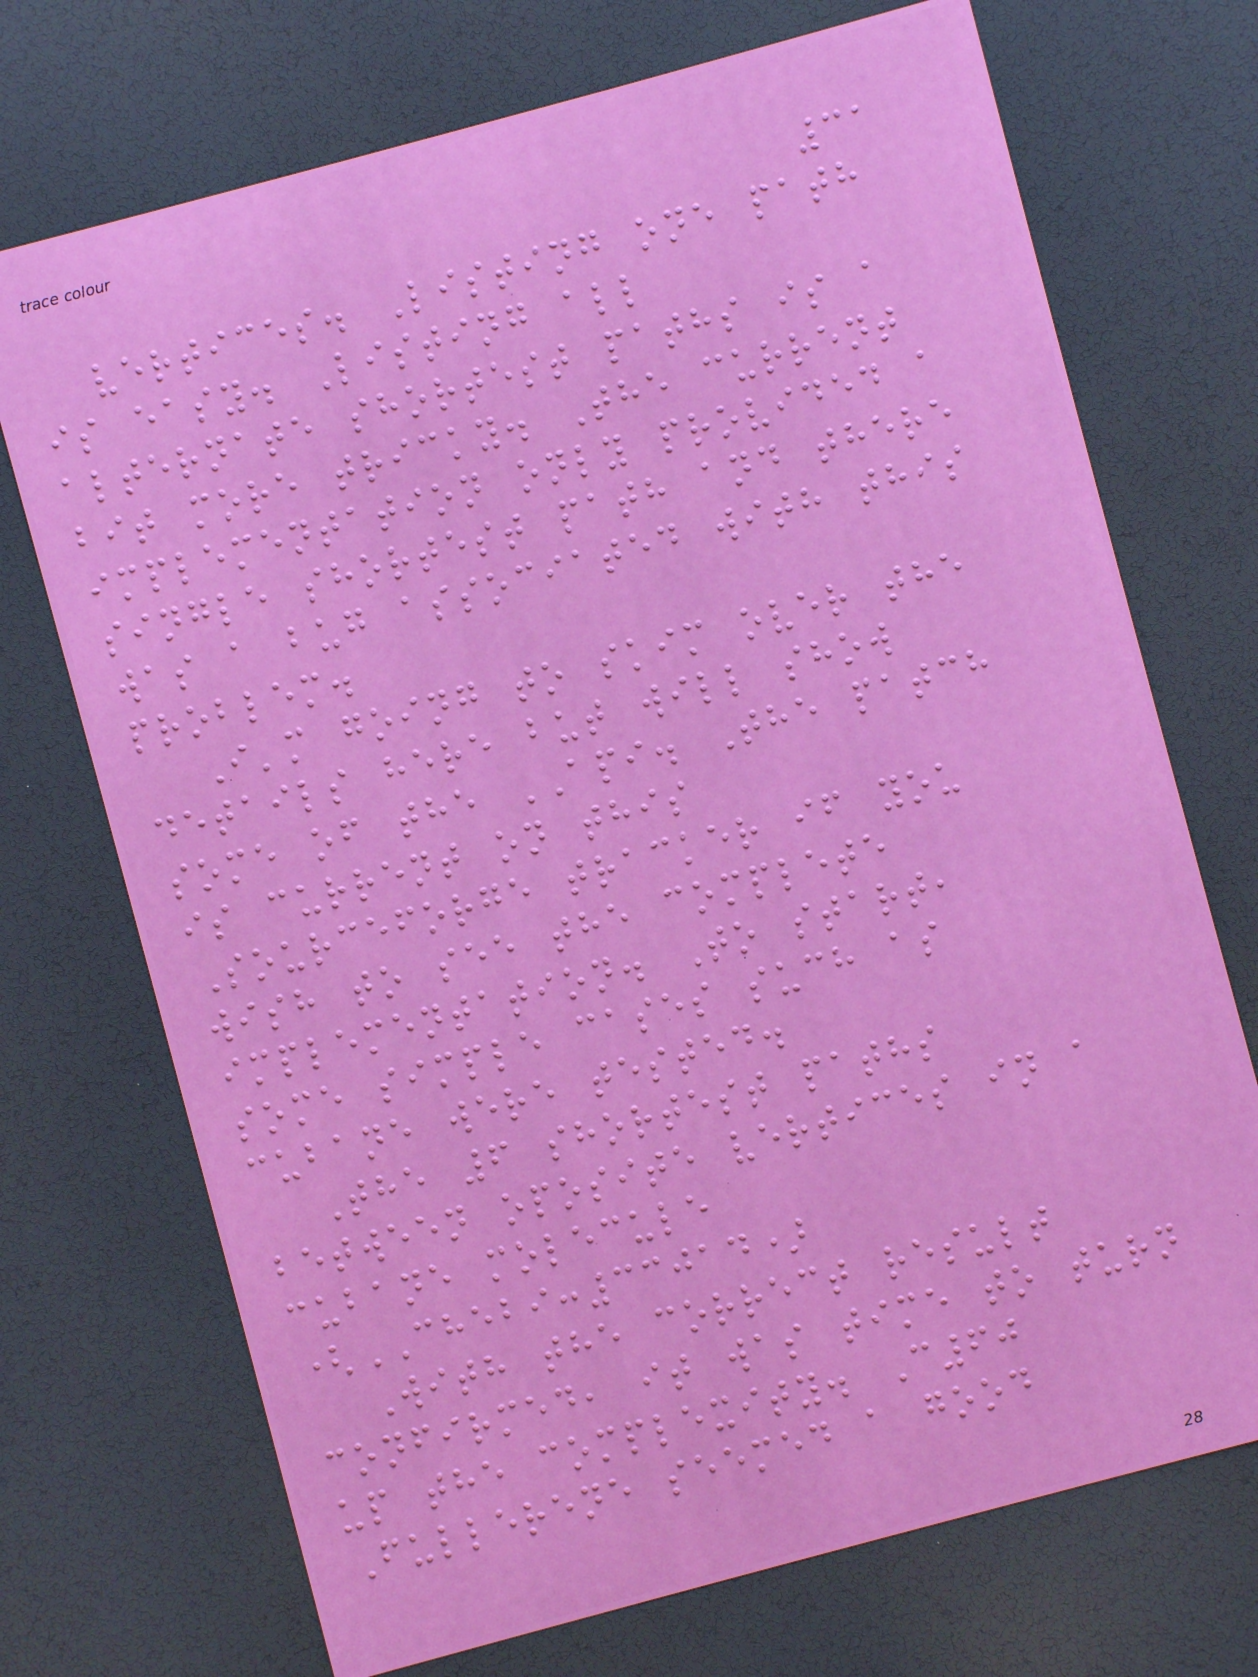31
vertices. Listing one path
is easy. Listing all
alternate shortest paths is a
bit more tricky. The current
implementation only provided a
single shortest path and there
was a bug associated with this
problem.
I'm going to skim over the
details here but will show
some of the API. The patch
is current on this
Sourceforge tracker if you
wish to see the complete
implementation. To start,
some simple cases such as
cubane were tested.
The 6 shortest paths
between oposite vertices in a
cubane molecule
(CHEBI:33014)
With the correct result
confirmed, it was time to turn
up the complexity. C60
Fullerene seemed a good
